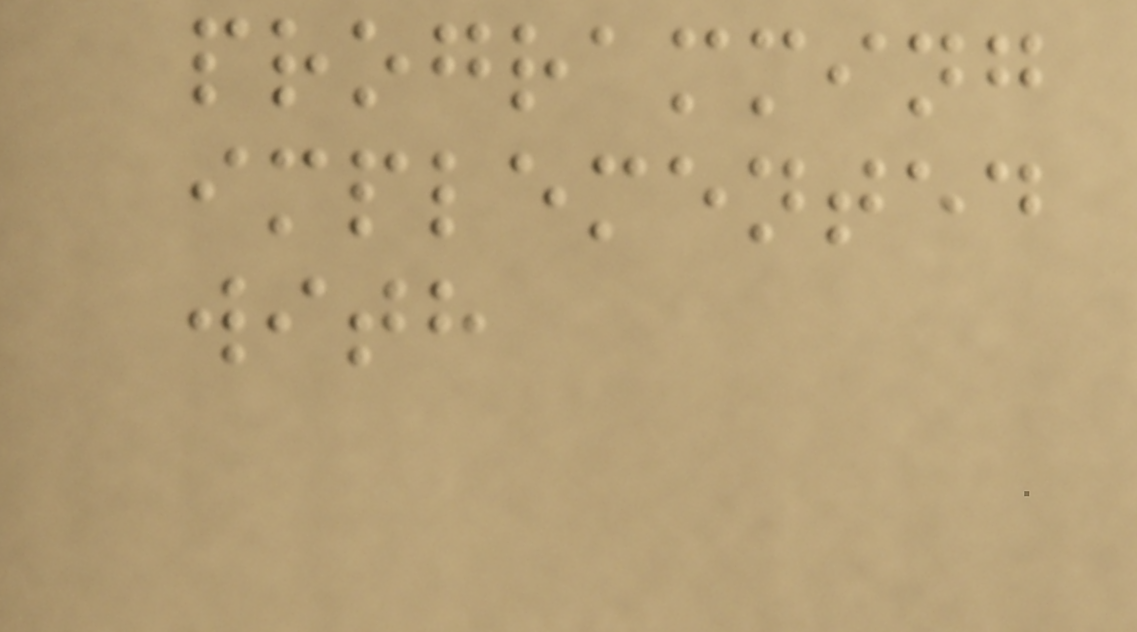programming
implemented
with
